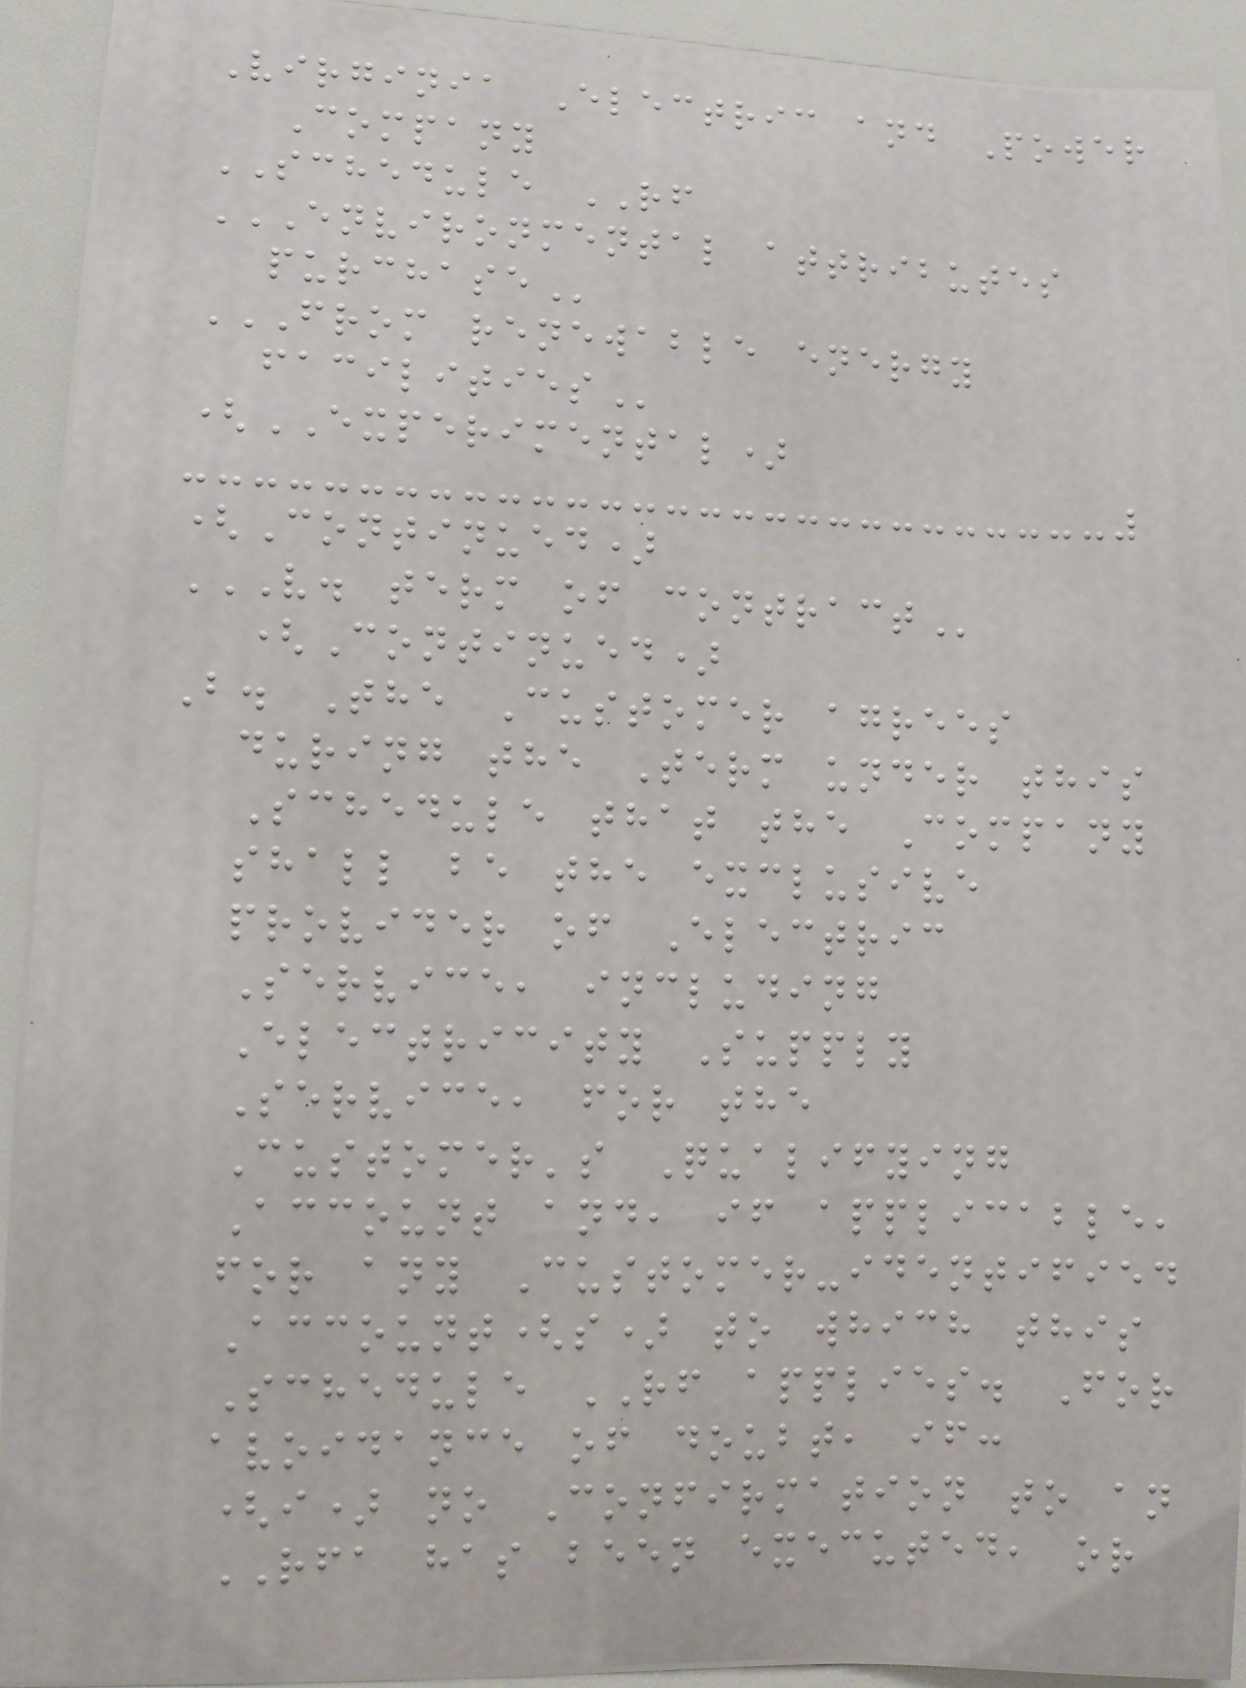Virginia Electric and Power
Company
SCHEDULE RF
ENVIRONMENTAL ATTRIBUTES
PURCHASE
FROM RENEWABLE ENERGY
FACILITIES
(EXPERIMENTAL)
(Continued)
V. TERM OF CONTRACT
(Continued)
B. The Customer agrees
during the Term under this
Schedule that the Company
shall be the exclusive
provider of Electric
Service, including
Electricity Supply
Service, for the
Customer's Qualifying
Account and, if applicable,
for any Customer-identified
Account(s) to which this
Schedule RF applies. For
avoidance of doubt, if:
(i) no Confirmation to an
RFA has been executed, or
